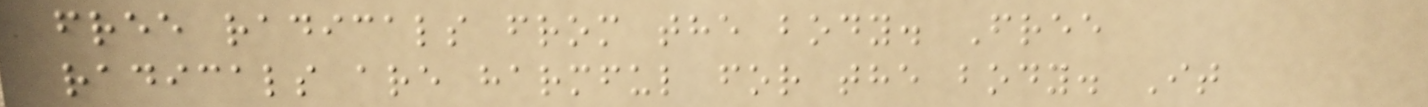free radicals from the body. Free
radicals are harmful for the body. It
